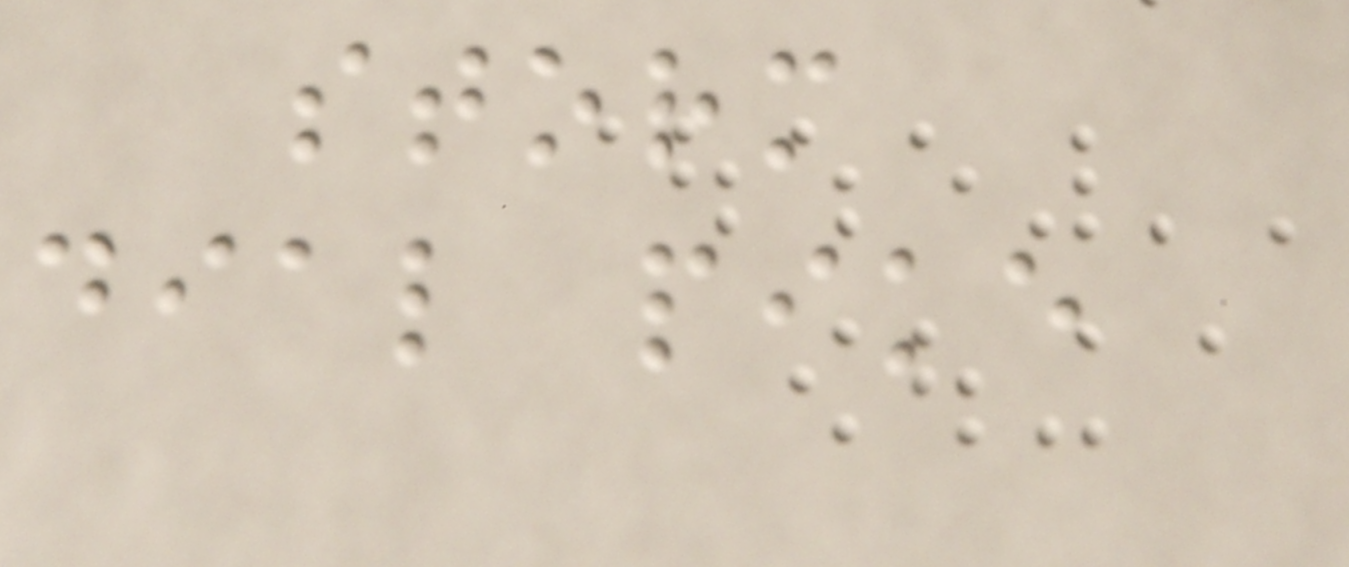storm
dial pike
